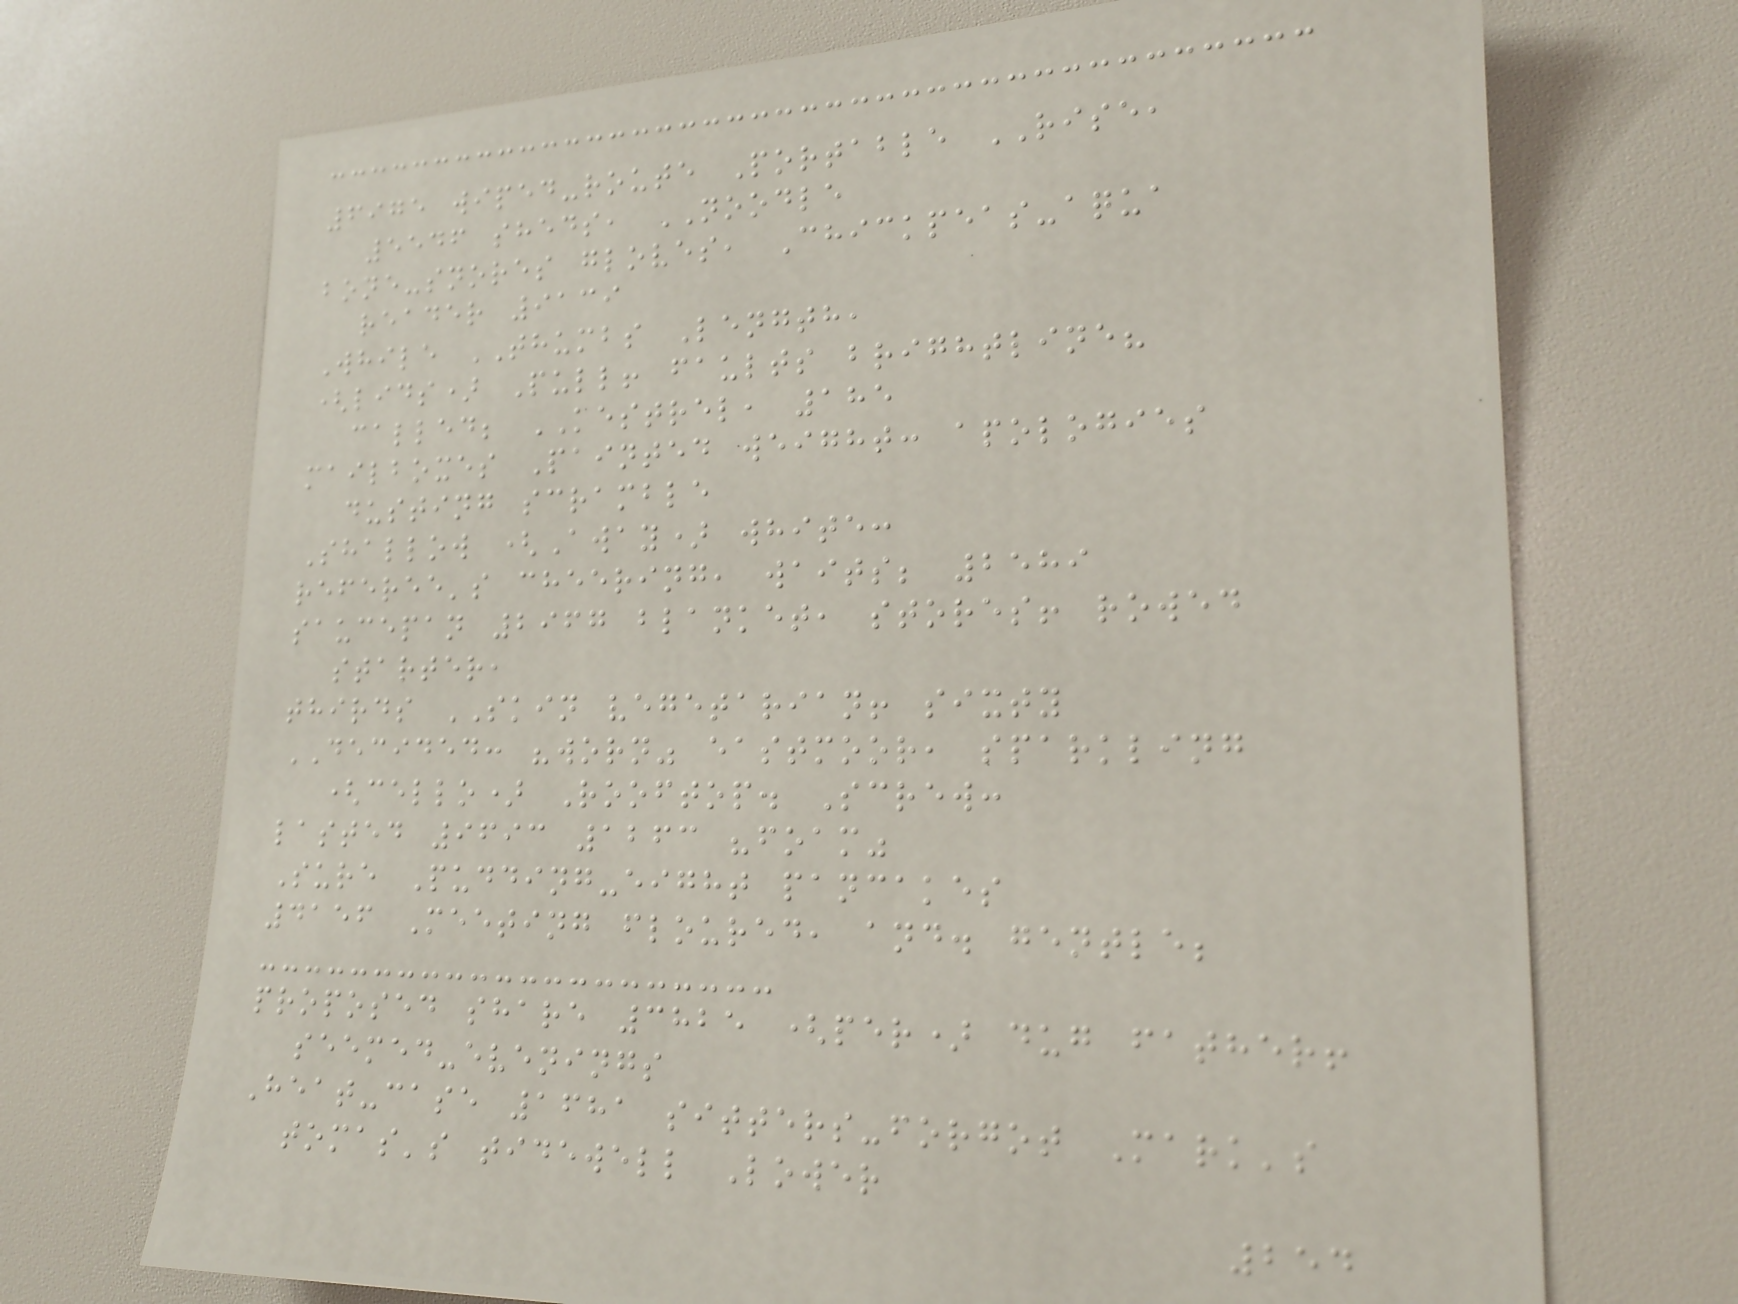6975 wiped-route Portable RISE,
5546 sheds, NOODLE
bone-snores gloves, Chickpeas-aqua
reader 9139
While THUMBS Length,
(lids) Pull! faults brightline?
called; KESTREL, 185
mailboxes Painted weight: apologies
dusting scramble
Shallow (Away) white:
referee's cheering, waits; 2589
saucepan 2967 blanket, stores! rowed
starter,
thirds SKIN vegetarian! sixty
DECIDED: "worn" eastmoor, sparkling
(cello) Rooftop. Screw:
lasted 9693 1263 "foam"
Sure Pudding-eight pancakes
4156 Meeting floured, and. gentle;
proposed share 3825 (per) dug father!
seemed-evenings
Heat-case 1681 sitters-forgot Mark's
tomas's tidewell Lower
254
